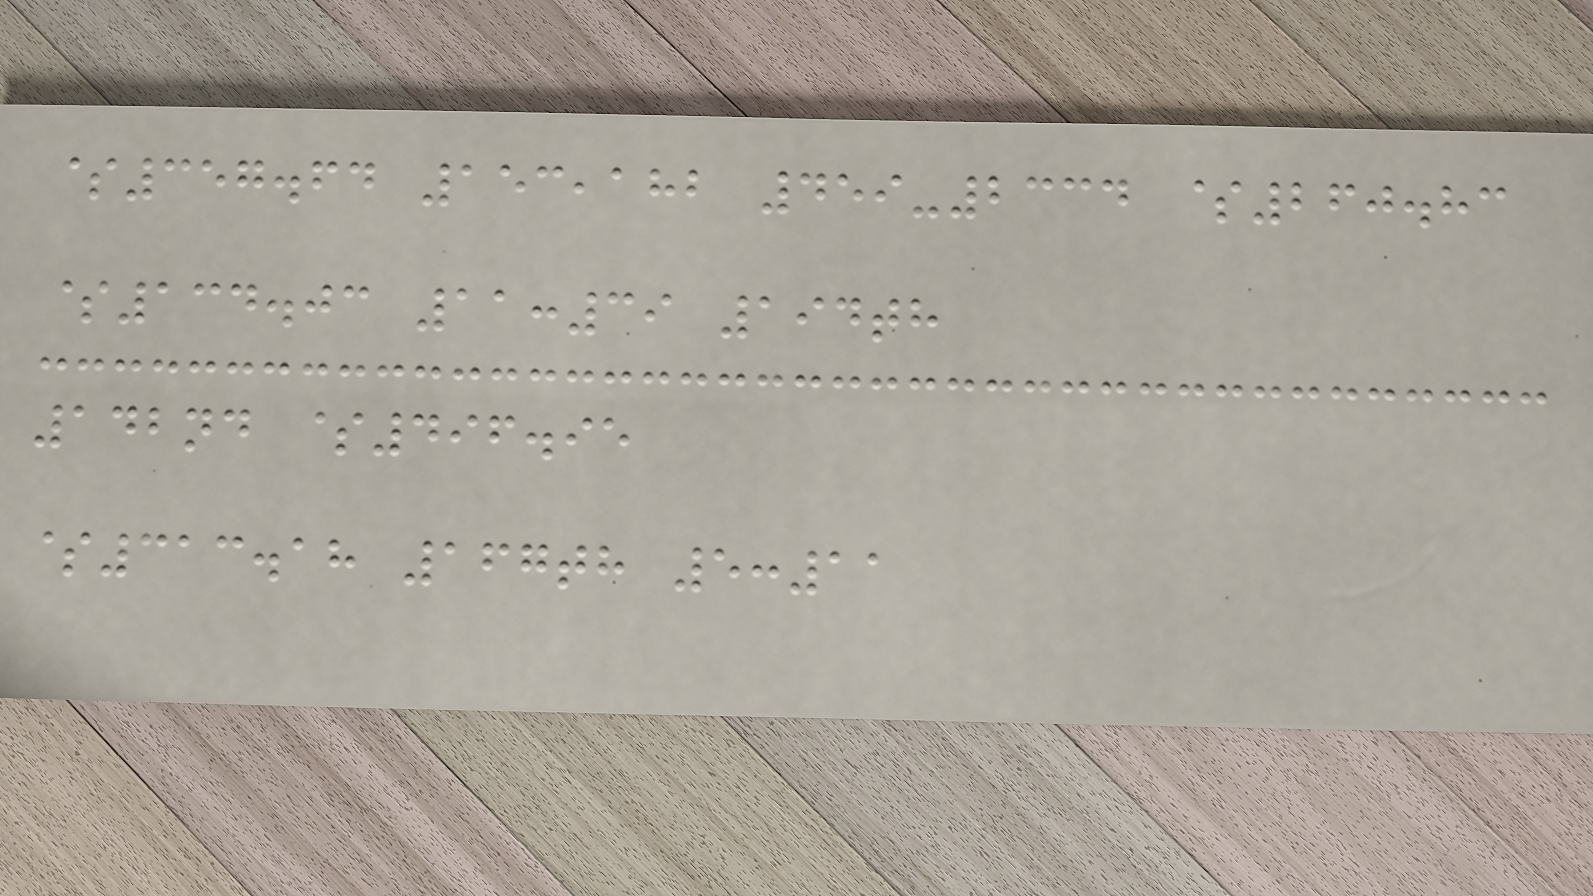$357.64 153,182 459-2334 $260.83
$134.03 11:39 194th
142nd $496.95
$313.18 167th 5:11
